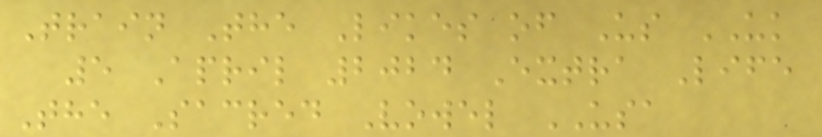Train The Likes of Us UK
5 April 2024 Extra Life
The Sacred Vowel USA
